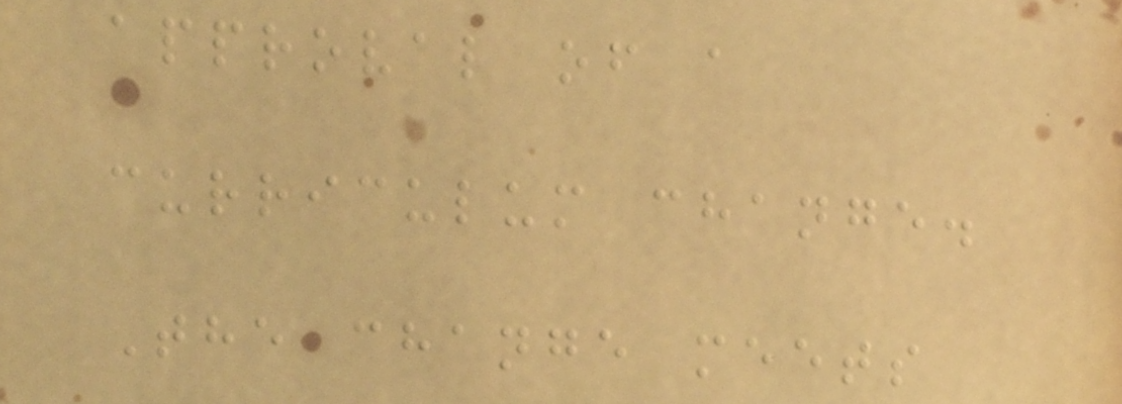approval of a
curriculum change.
The change meets
